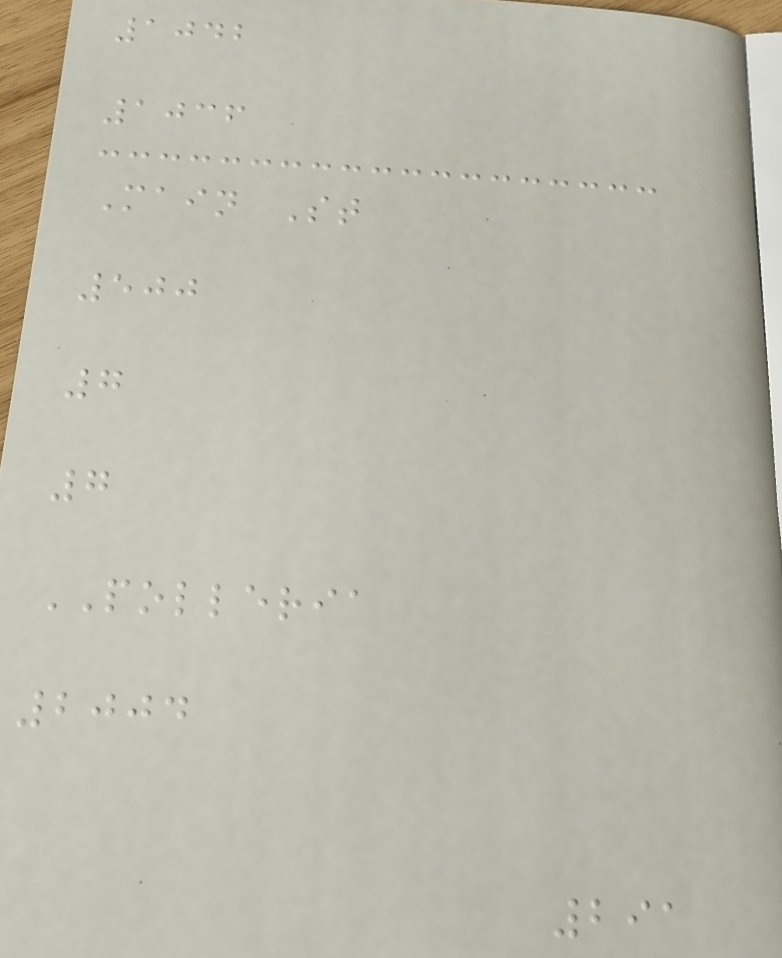1042
1036
Main St
500
7
7
POLLERIA
2004
291
